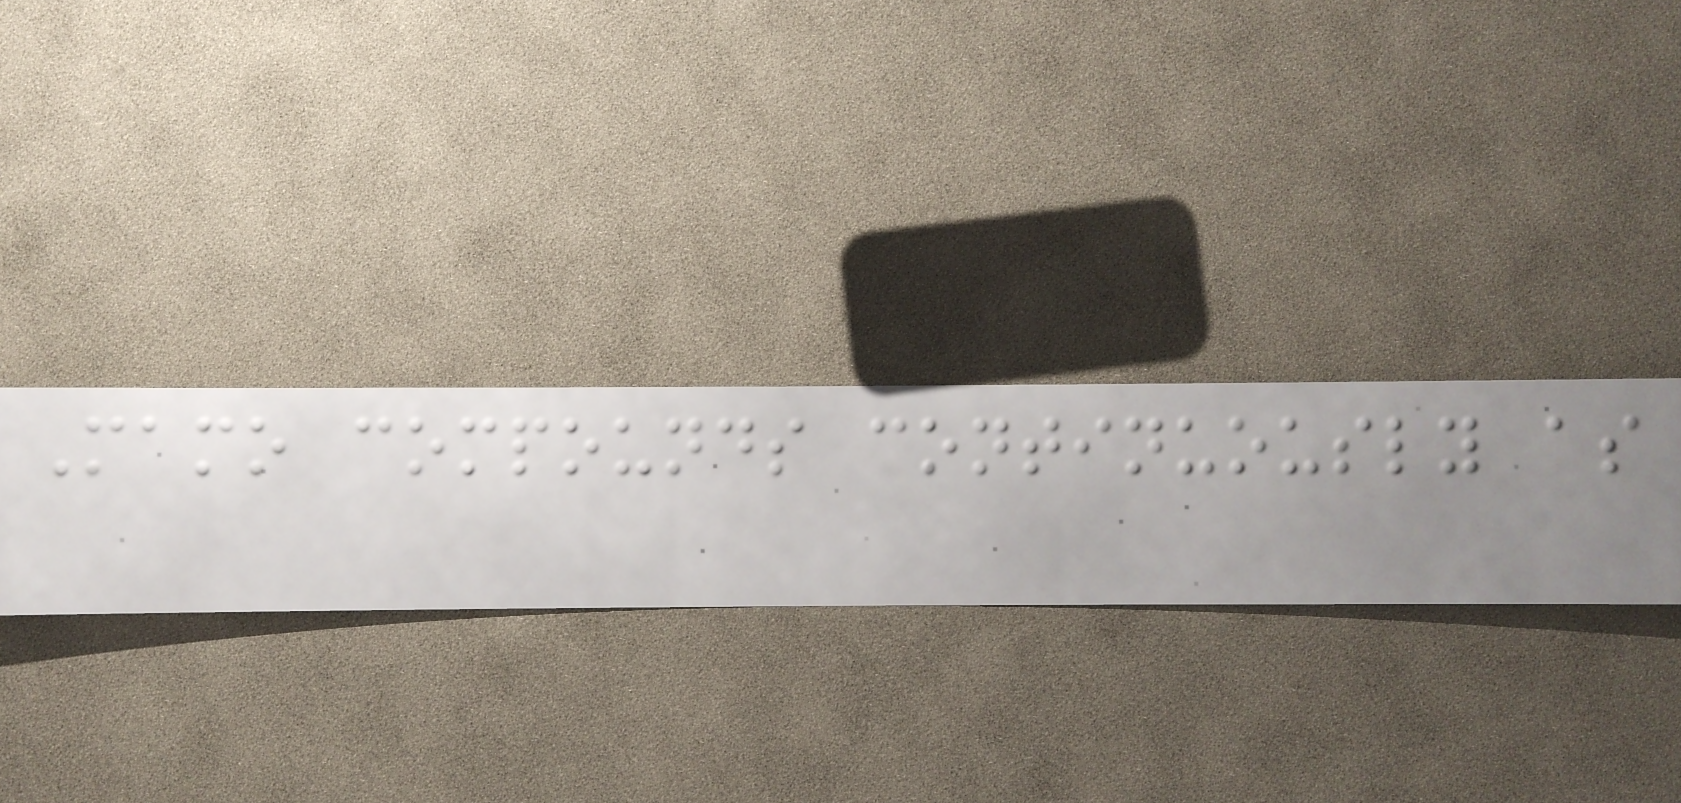Mamo compounds continuously as
